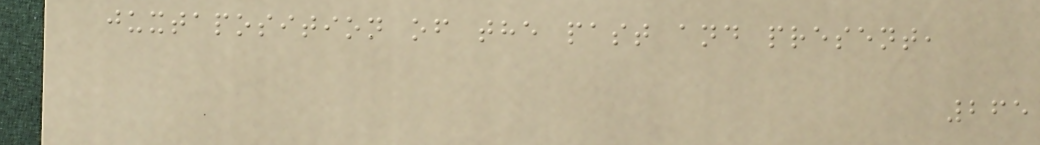juxtaposition of the past and present,
265
